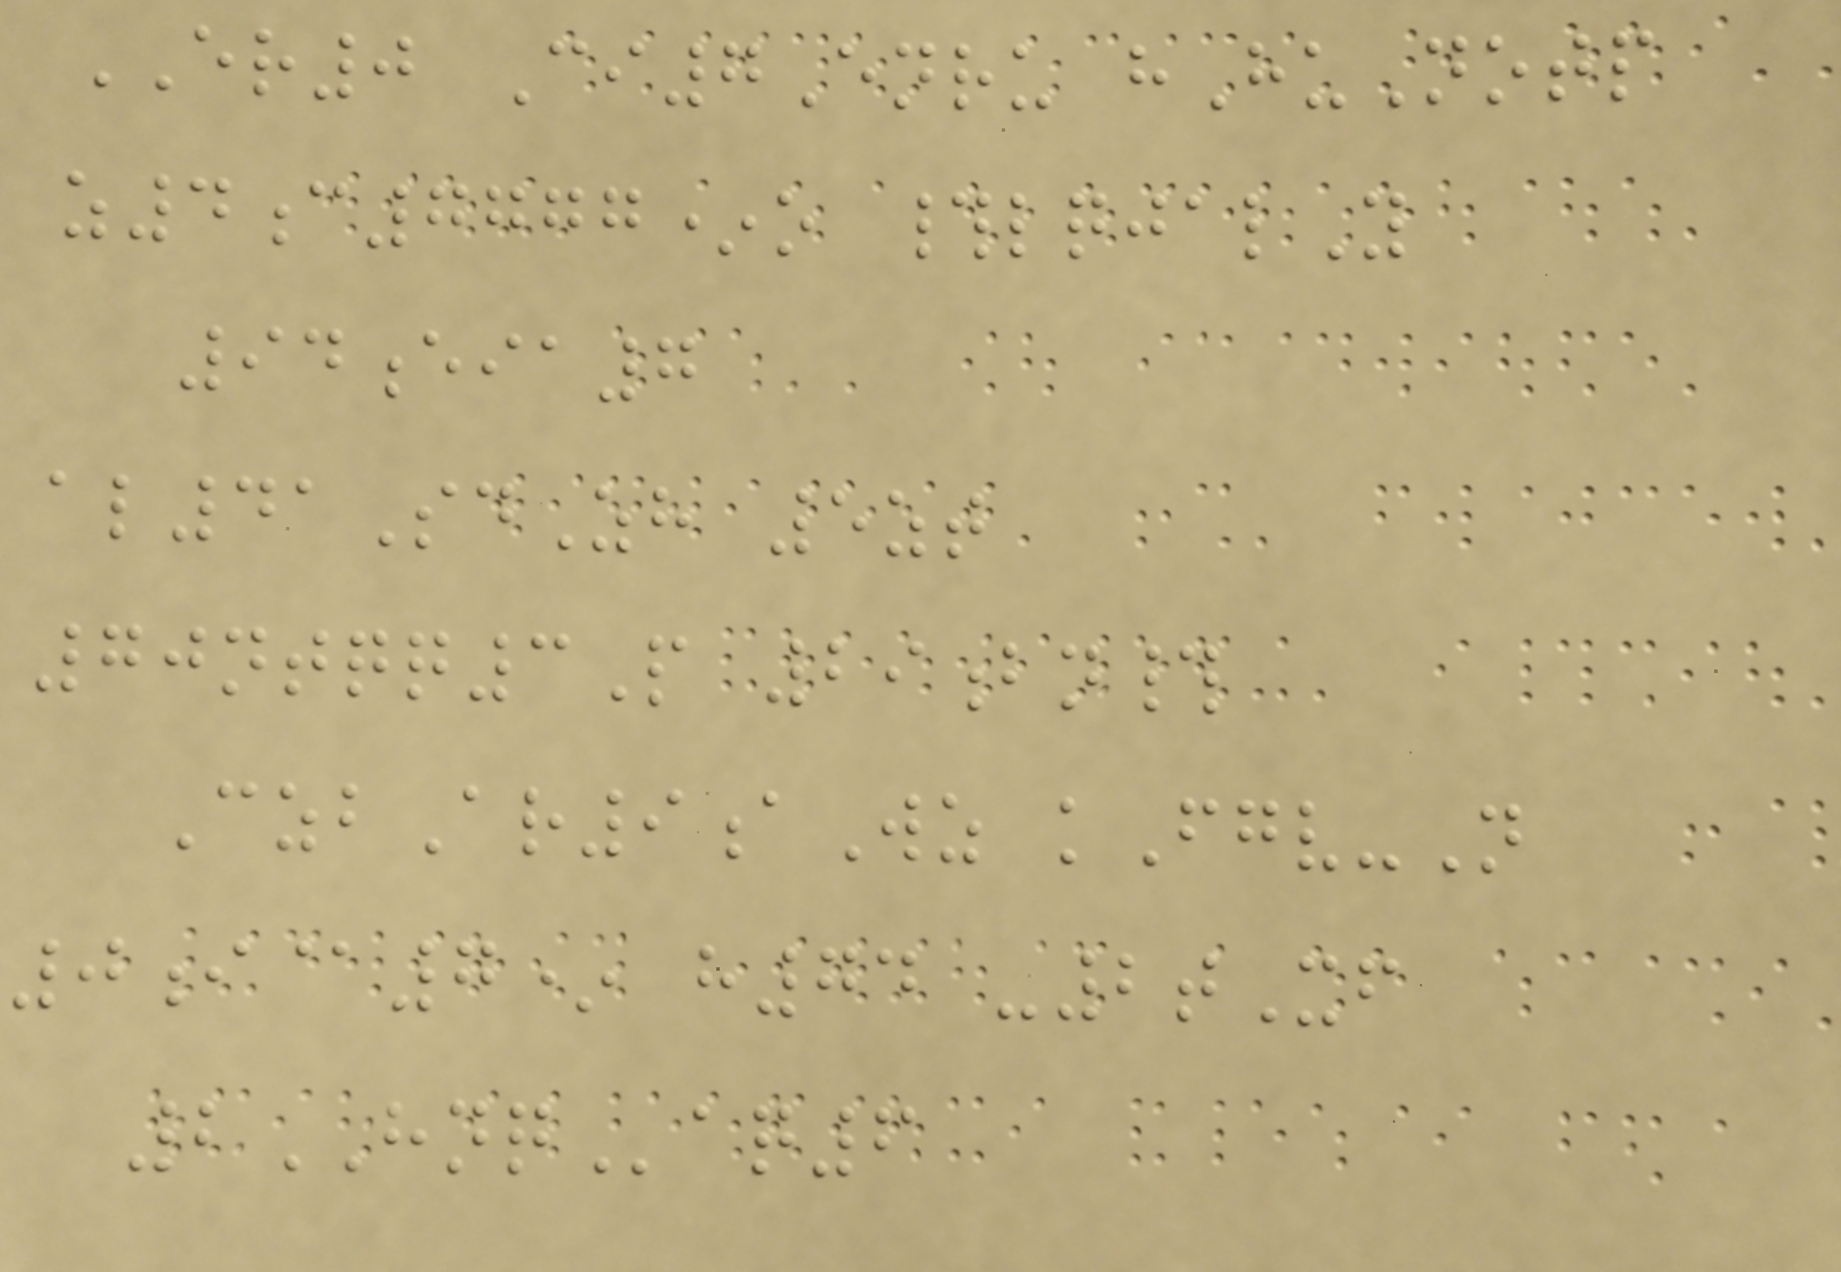ER0 Ci7Enru hHuNotp
z4c7777*o #lqjalY
94eia7
al41SdZh 5zt
70ntqq3P 29bn#
CzbAr9aWz kFgv-N
0i@7* h74 -2tXf
2HNQaq6
